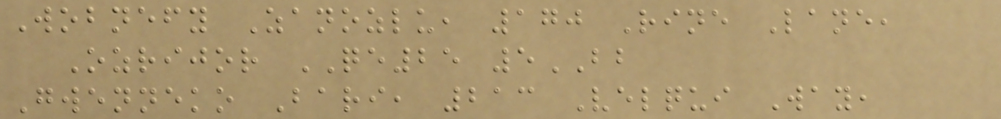Wobnefy Zanozlu, 170 Rine Lane,
Ozrijor QE25 5BB
Gwenneko Bari, 213 Velqui Way,
